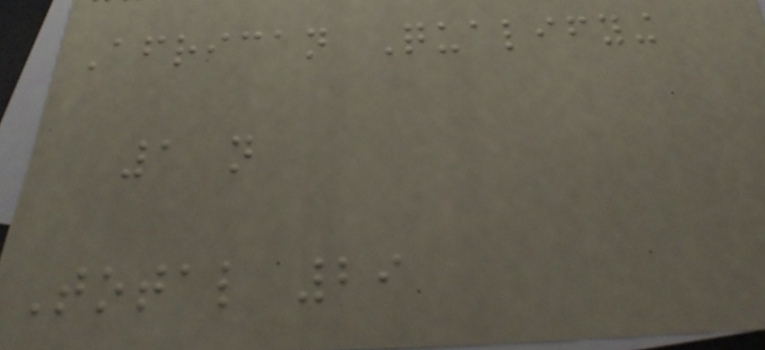African Qualifying
1 not
Total 29
